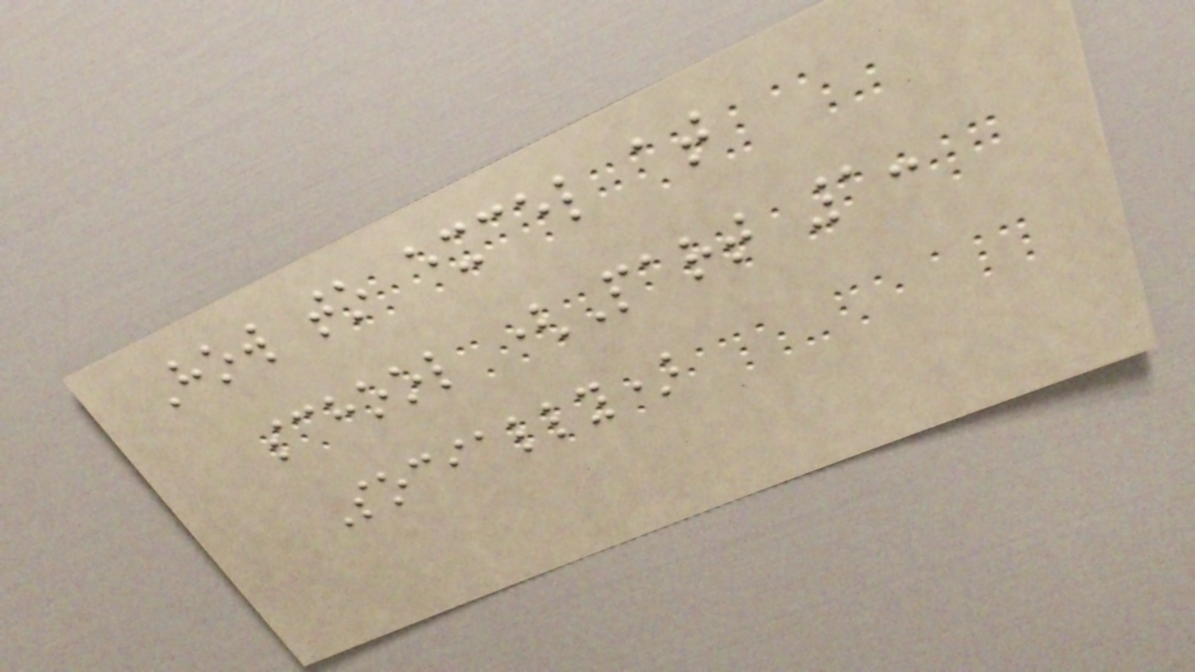How to excel at
school (Part 1:
Socially)
